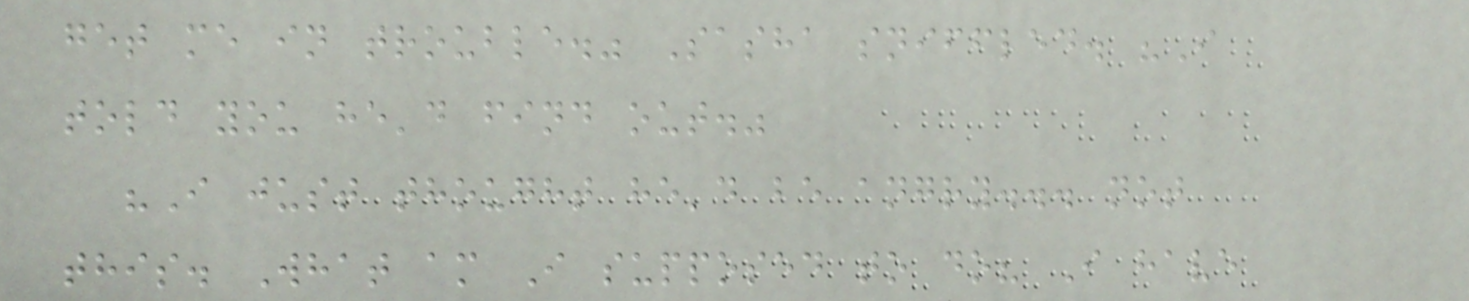get me in trouble." Sasha sniffled. "I
told you he'd find out."
"I just thought he'd be angry... not
this. What am I supposed to do? I have
